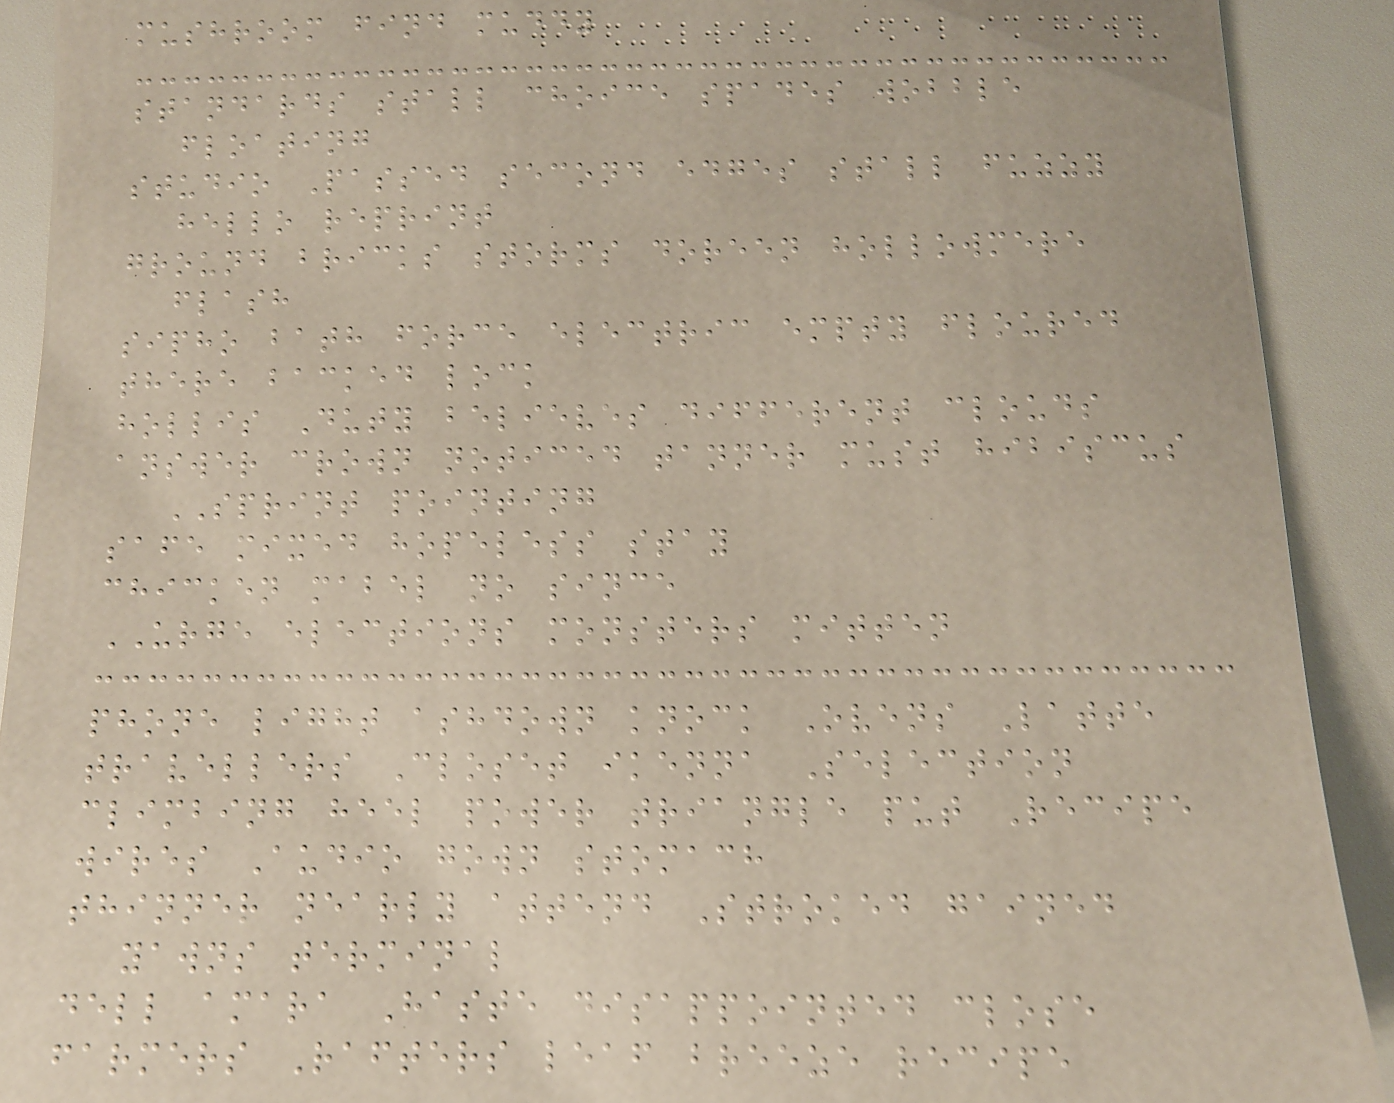mushroom find muddy
standards stall choice spades wobble
floating
studio Passed second edges stall fuzzy
hello reprint
ground bricks storms doreen hollowmere
flash
sipho bath force electric empty floured
there backed lock
hollis Duty believes different clouds
answer crown noticed tanner must hibiscus
SPRINT pointing
safe mixed hopeless stay
chicken mabel no since
URGE elections monsters mitten
phone light ashdown knock Ovens Latte
travellers Closet ikenna Selection
climbing heel power triangle put Recipe
wires Audio gown stomach
thinner nearly attend Stroked gained
yawns terminal
dell amara Haste disappointed close
farmers Rafters leaf breeze recipe
